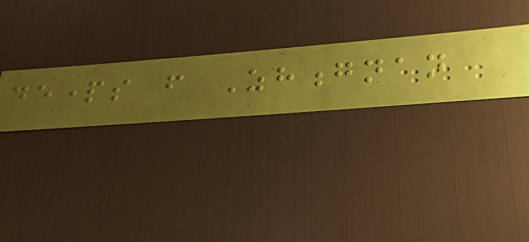departs from Zhongnan
